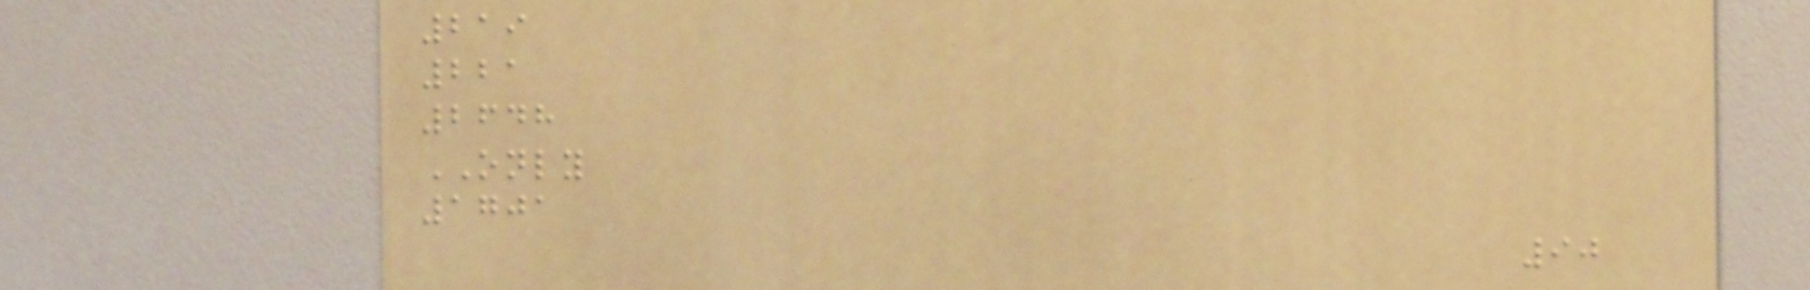219
221
2648
ONLY
1701
90
